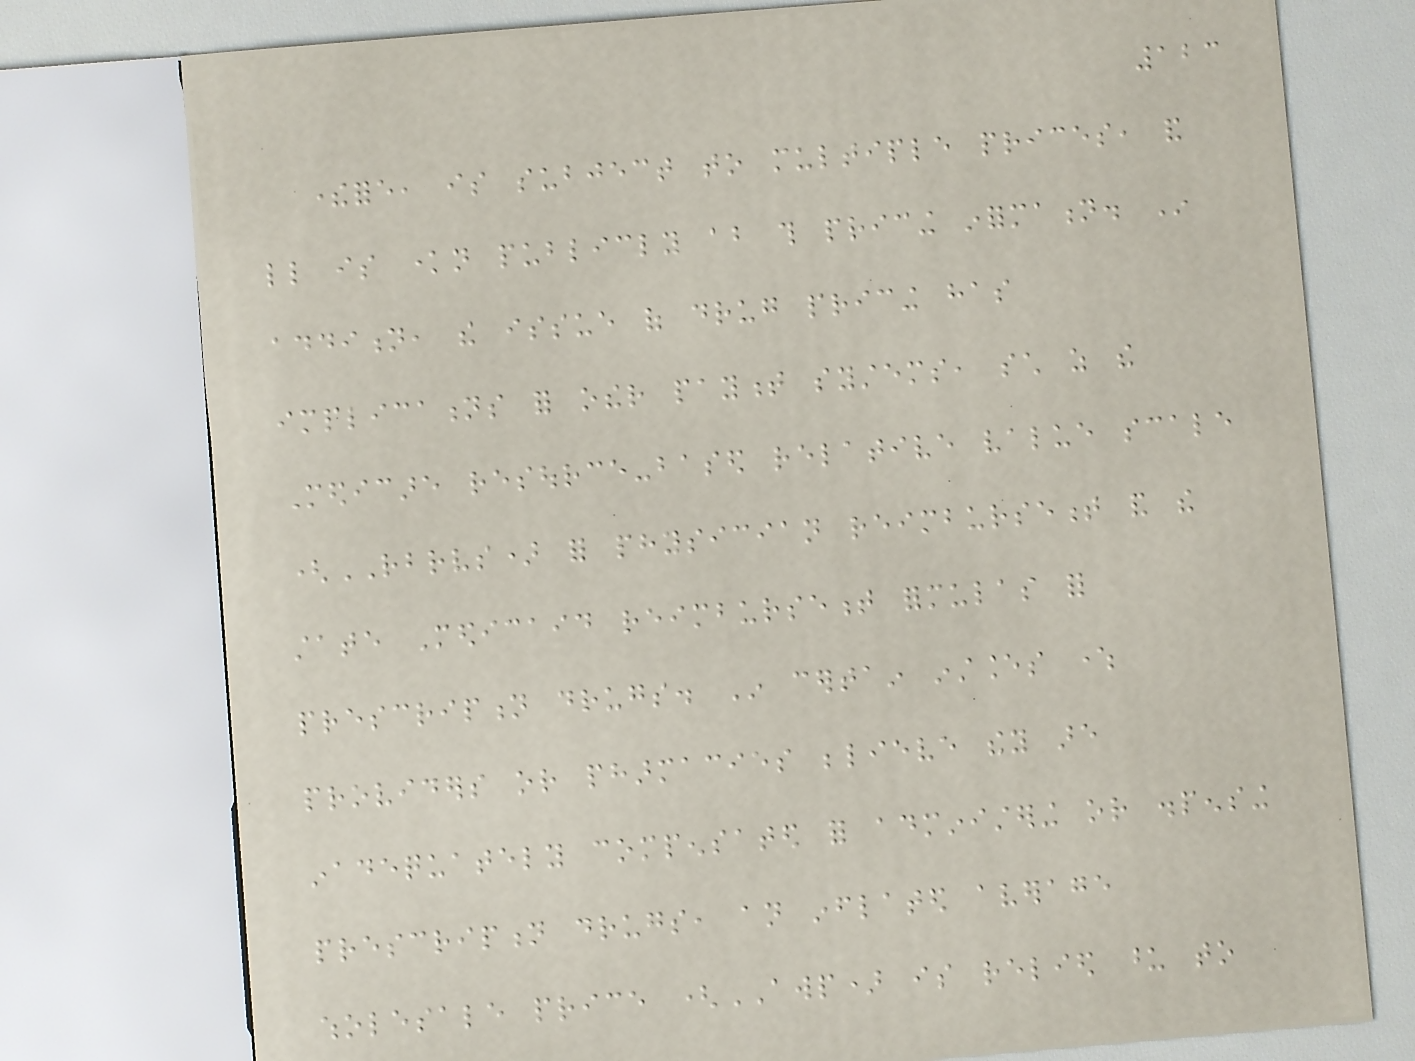123
therefore, is subject to multiple prices, and
little is known publicly about this pricing information. In
addition, the issue of drug pricing has
implications for other payment systems, such as the
Medicare resource-based relative value scale
(RBRVS) for physician reimbursement and the
state Medicaid reimbursement formulas for
prescription drugs. In certain instances where
providers or pharmacies believe they are
inadequately compensated for administering or dispensing
prescription drugs, an inflated average
wholesale price (AWP) is relied upon to
